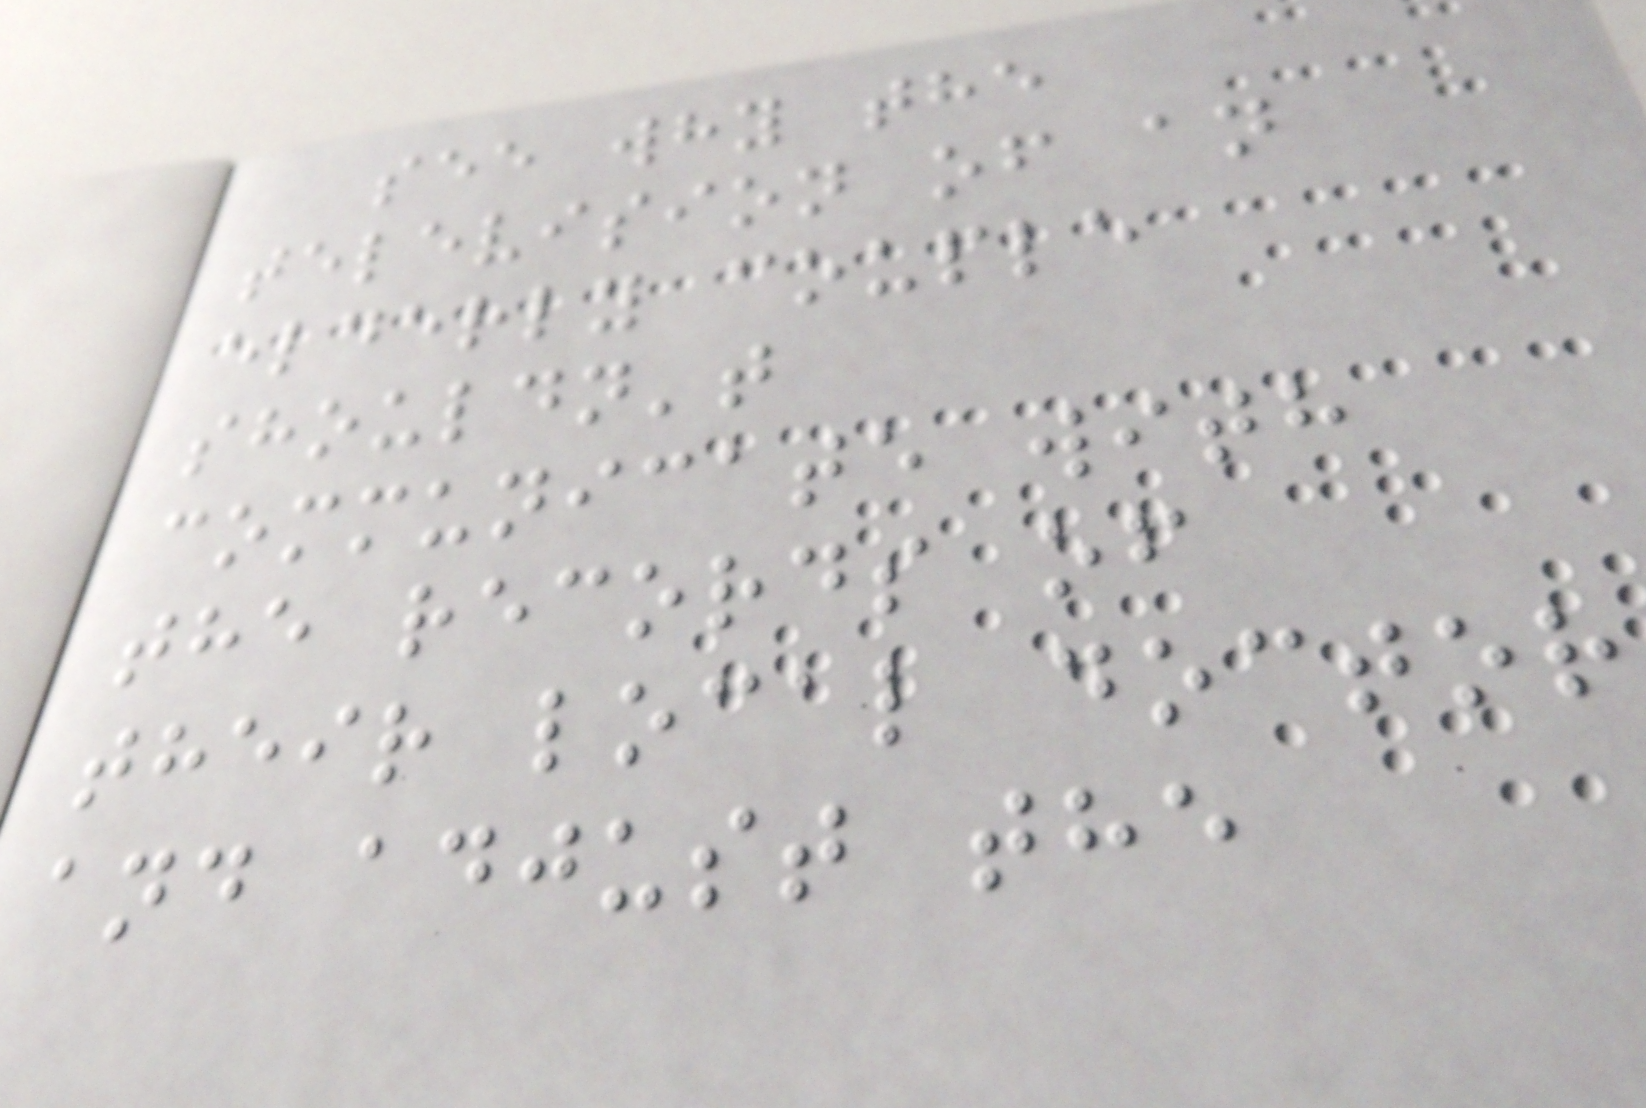see why the
television of an
elderly couple
shouldn't
communicate with
the records of
their local doctor
and adjust the
